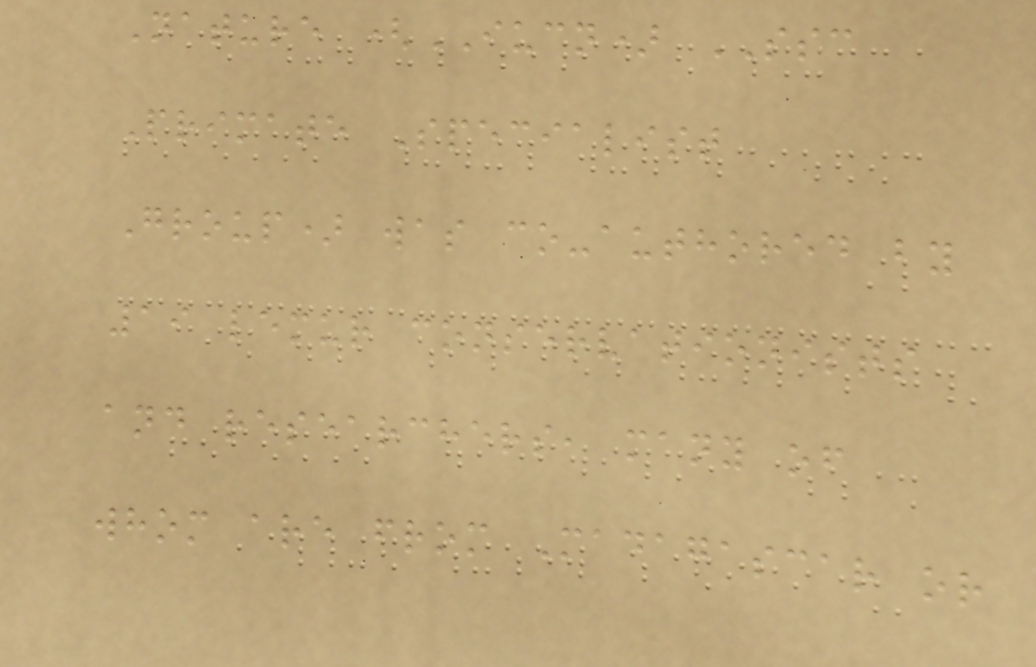Nature (IUCN) SSC
Primate Specialist
Group) was co-authored by
19 lemur conservationists
and researchers, many of
whom are from Madagascar or
